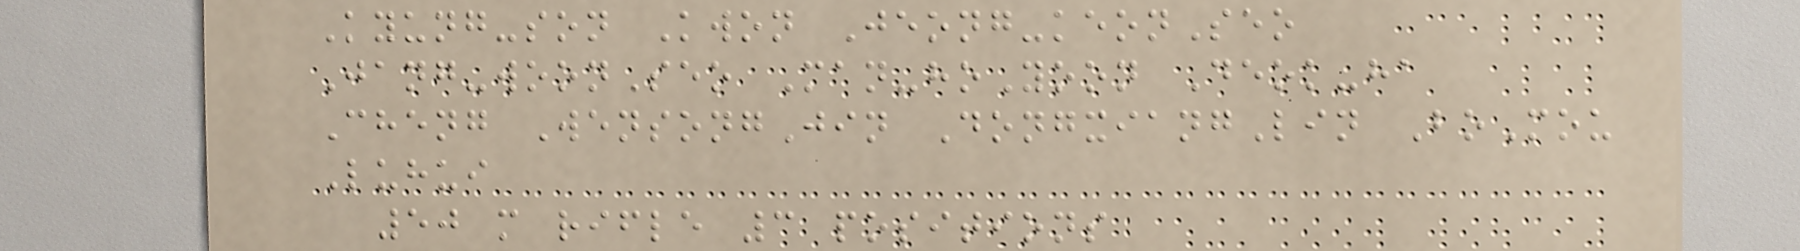Kyung-son Kwon Jeong-keonSeo
Jang-woonSeo Man-hoYoon Deok-ha
Cheng WensongJin DongxiangLin BoMou
Luhui
50 m rifle 3 positions
